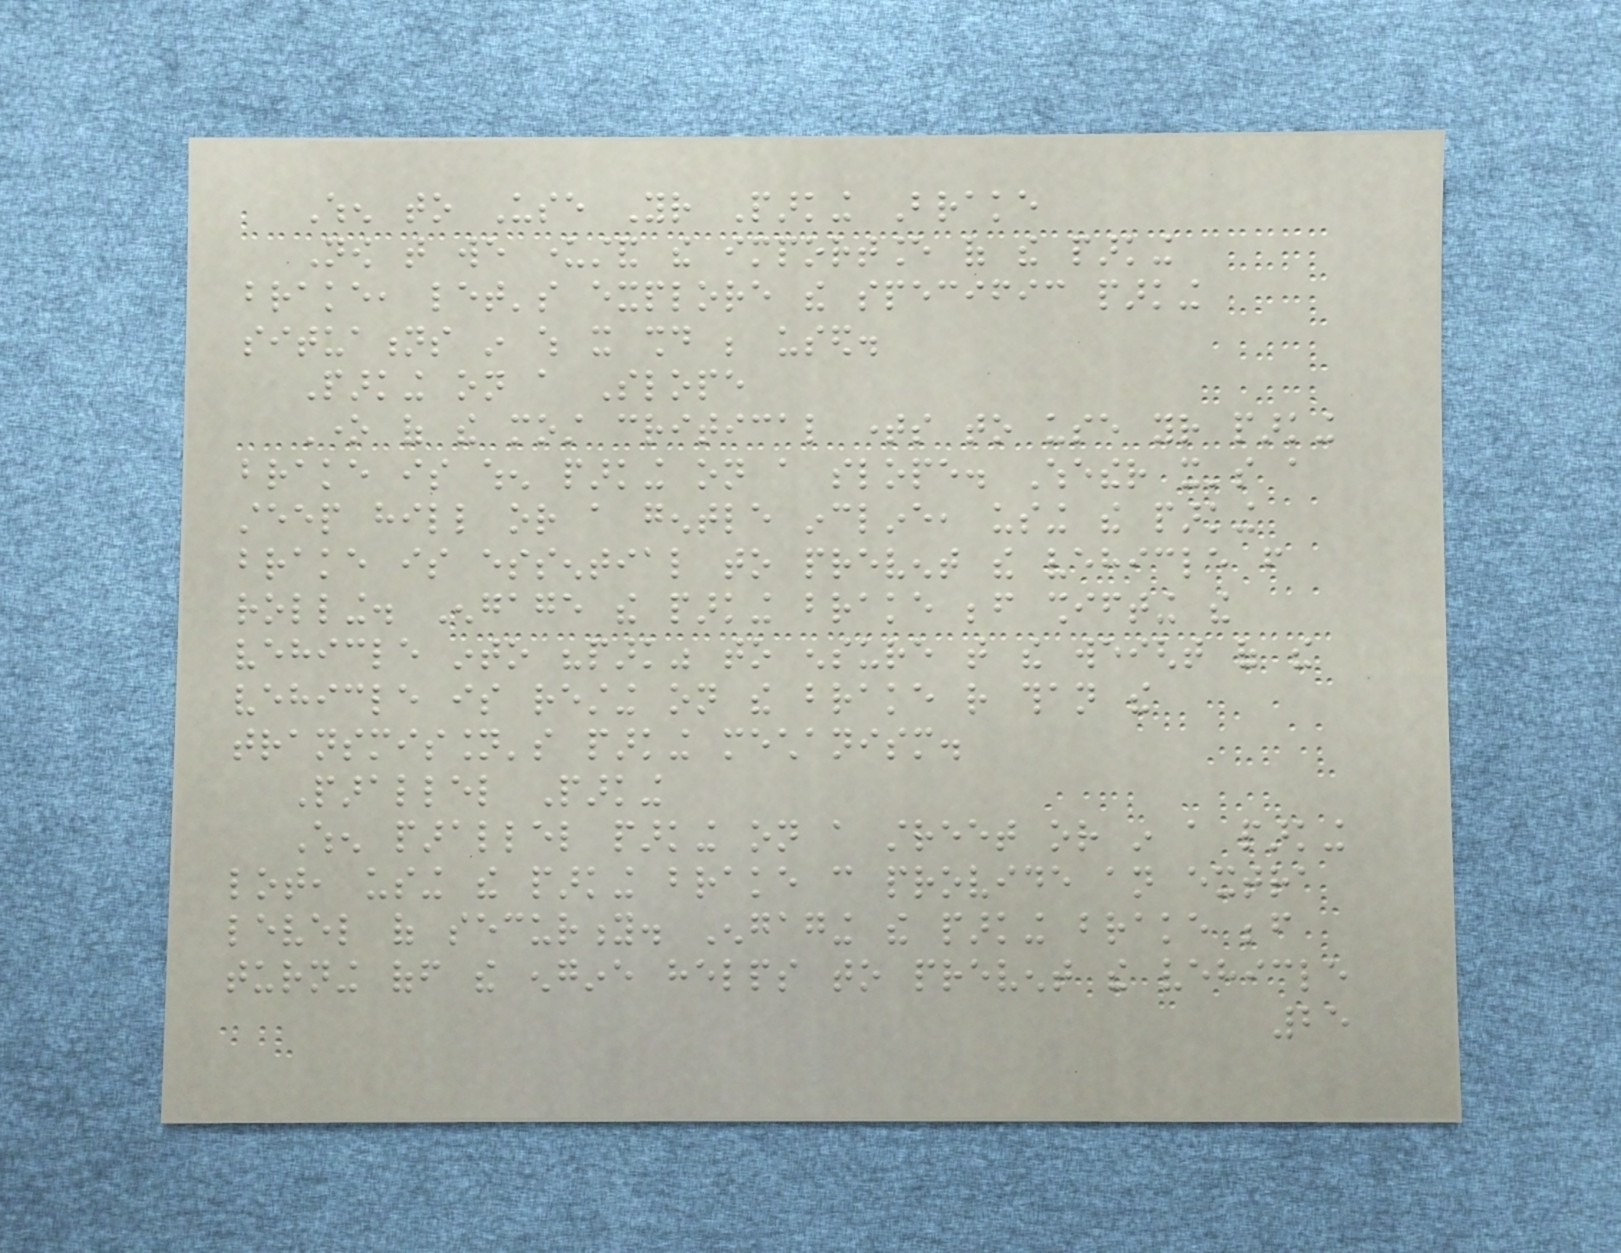When to Use Your Parking Brake
Now that we understand the importance of the parking
brake, let's explore the specific parking
situations in which it should be used.
Parking on a Slope
One of the most critical times to use your parking
brake is when parking on a slope. Whether it's a
steep hill or a gentle incline, using the parking
brake is essential to prevent the vehicle from
rolling. Engage the parking brake before shifting the
vehicle into "park" to ensure that the weight of the
vehicle is resting on the brake rather than the
transmission's parking mechanism.
Parallel Parking
When parallel parking on a street or in a parking
lot, using the parking brake can provide an extra
level of security. Engaging the parking brake before
turning off the engine helps to prevent the vehicle
25
